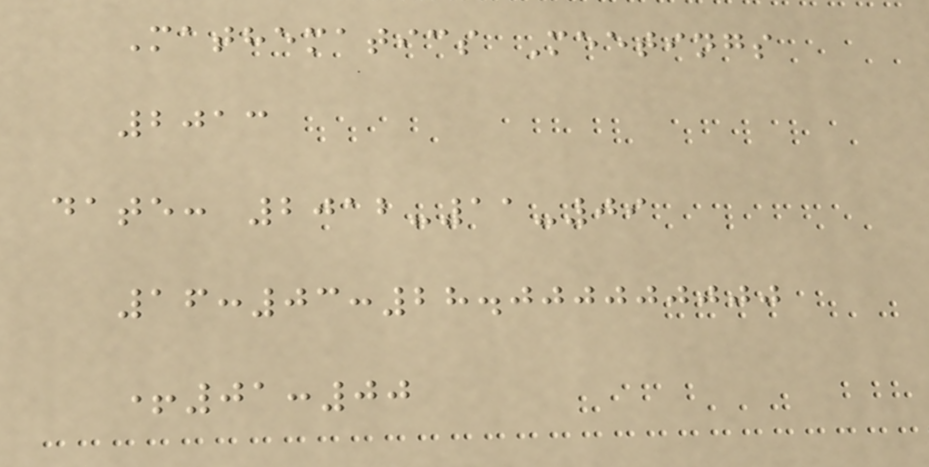Mathematics Meetings
2013
date: 2012-11-09
16:03:28.000000000
+01:00
